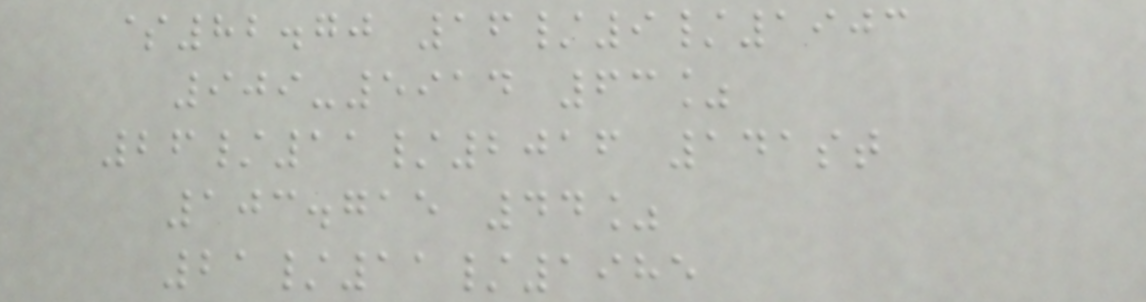$82.70 16/9/1903
909-5914 63%
26/11/2016 141st
103.715 44%
21/11/1985
